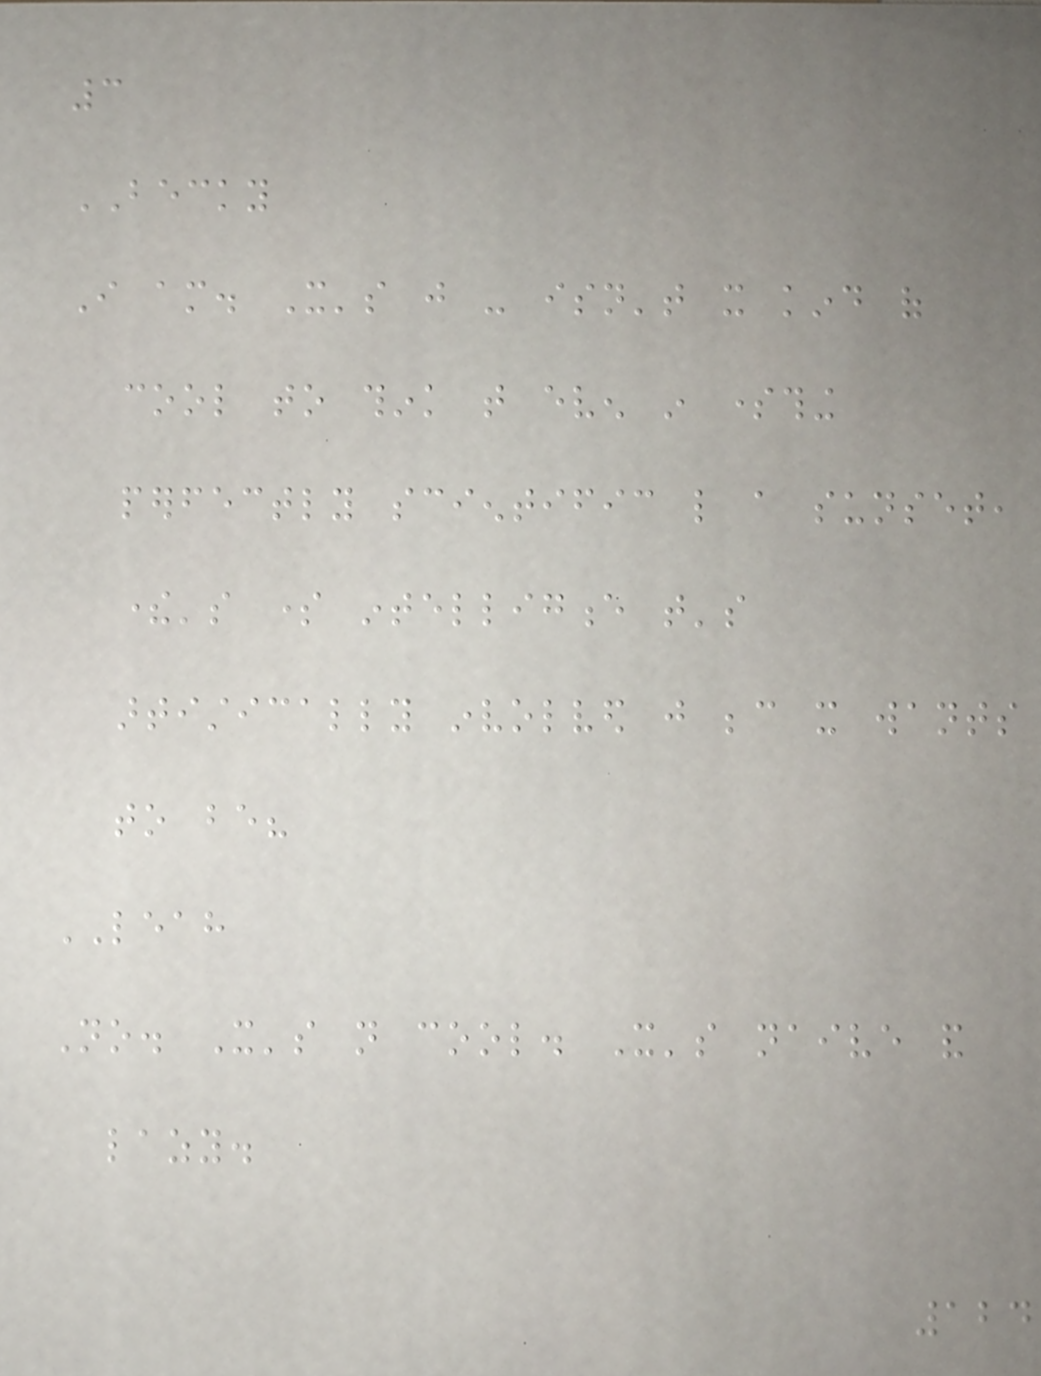3
BECKY
I am. It's just - isn't it kind of
cool to think that even in something
perfectly scientific like a sunset,
there's some intelligence that's
artistically involved just because it wants
to be?
LEAH
No. It's not cool. It's naive and
lazy.
124
